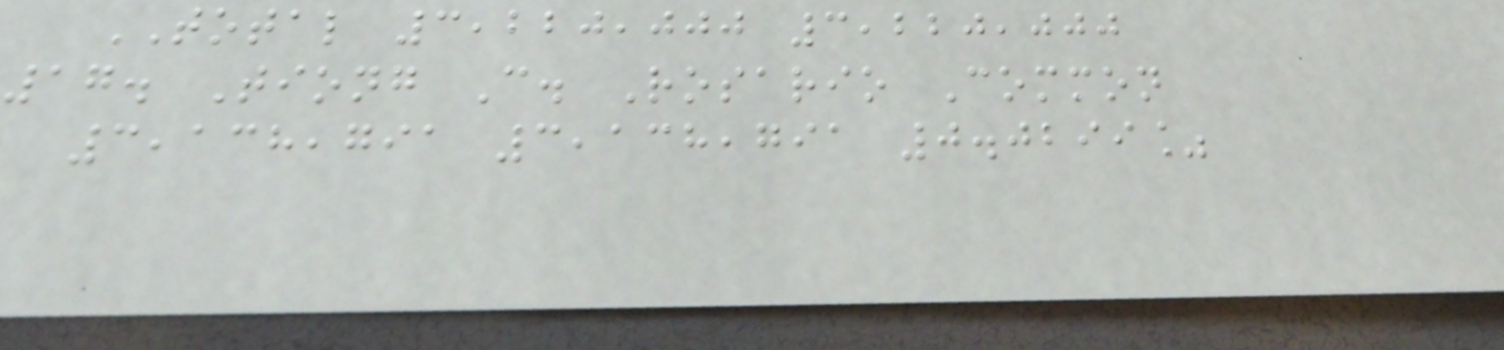TOTAL 3,220,000 3,220,000
17. Tiong C. Rosario Common
3,138,791 3,138,791 0.0299%
